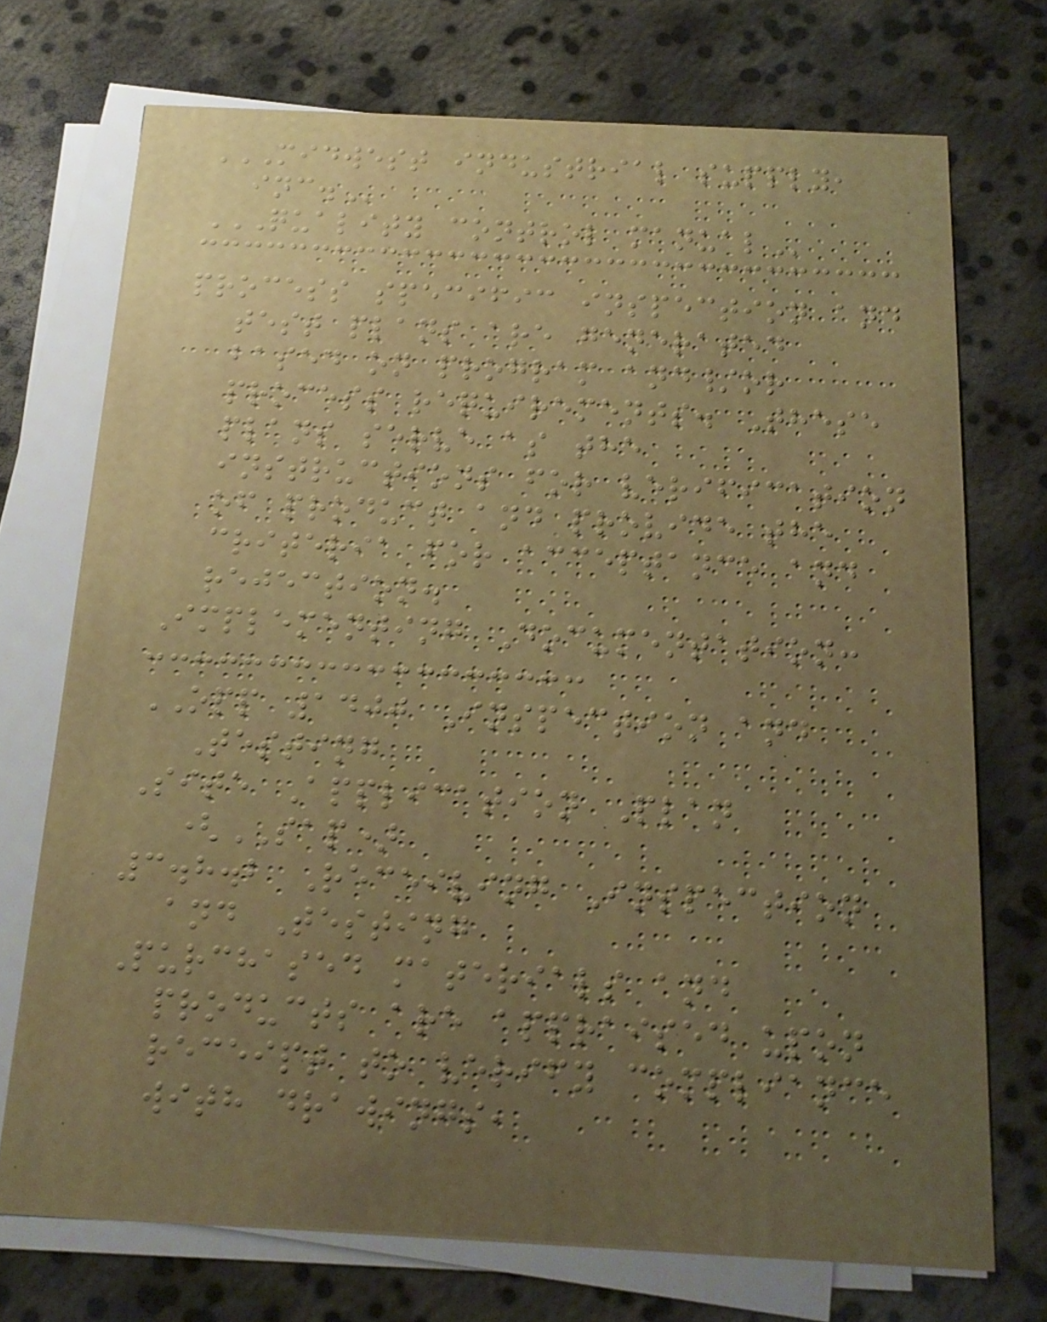MIDWEST INDUSTRIAL SUPPLY,
INC.
QUALITY CONTROL MANUAL
process specific inspection and
test plans are generated
based on program and/or
process requirements. These
plans serve as the
instructions for verification
of product and provide the
criteria for acceptance and
rejection.
Implementing Documentation:
OPP 1400 Inspection and
Testing
Site Application Plan
(SAP)
3.8.2 Receiving Inspection
and Testing
Purchased materials and
products are appraised upon
receipt to verify compliance
with drawings,
